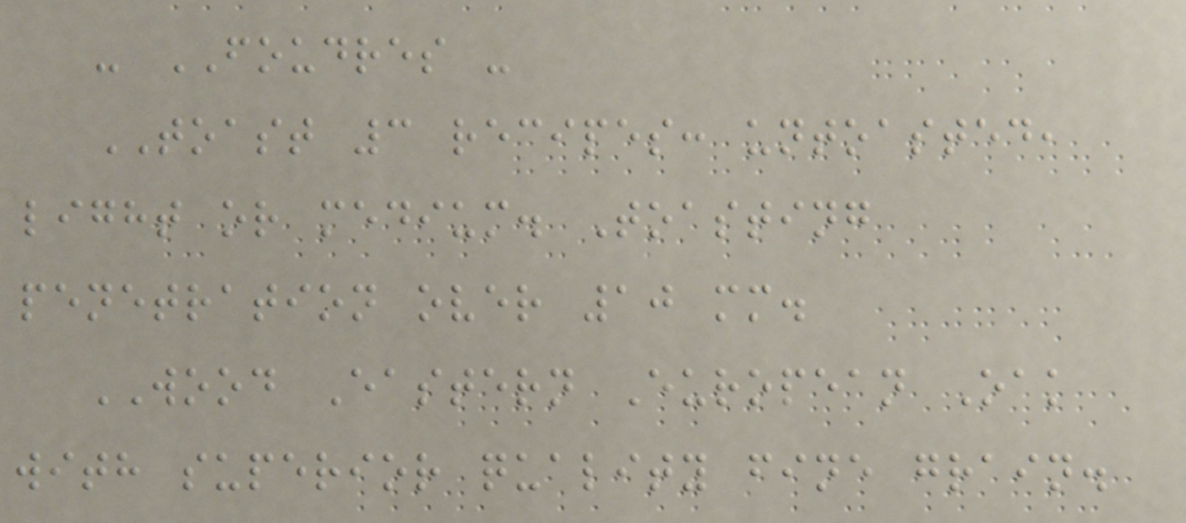- FOUDRES -
TOAST 3 recipes: untoasted,
light or medium. Toasting
penetration over 10 mm.
WOOD Eastern European Oak
with superior quality fine grain.
